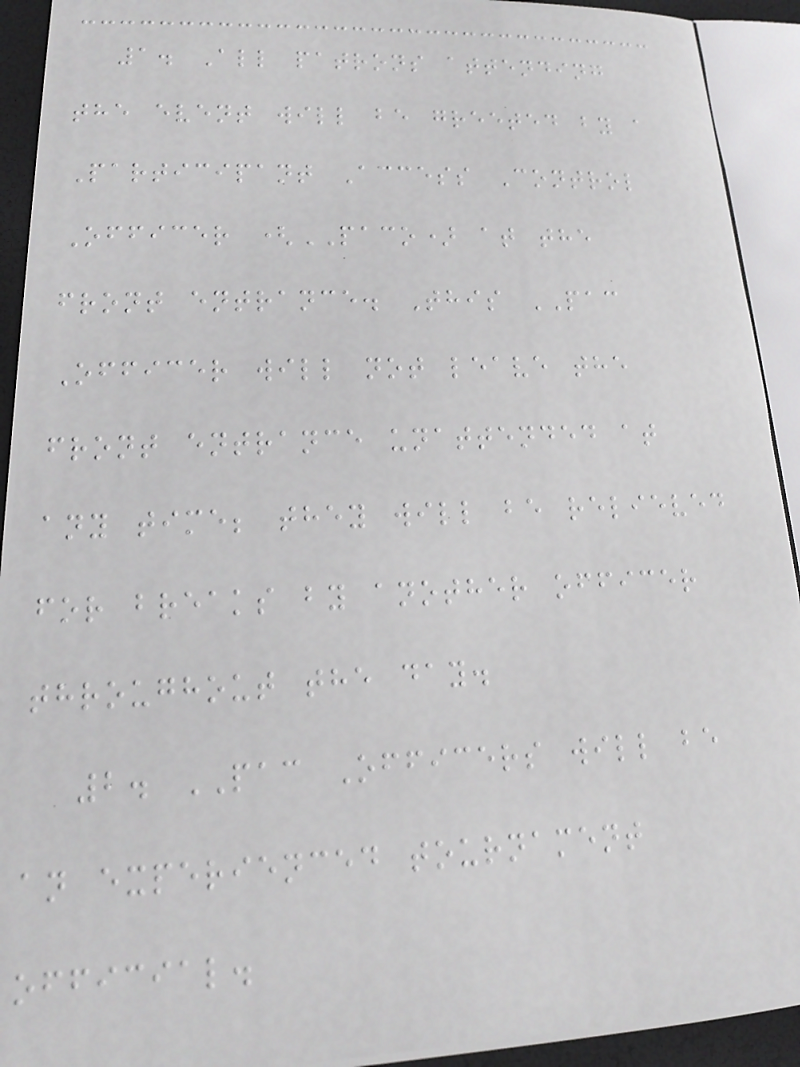1. All patrons attending
the event will be greeted by a
Participant Access Control
Officer (PACO) at the
front entrance. This PAC
Officer will not leave the
front entrance unattended at
any time; they will be relieved
for breaks by another officer
throughout the day.
2. PAC Officers will be
an experienced tournament
official.
